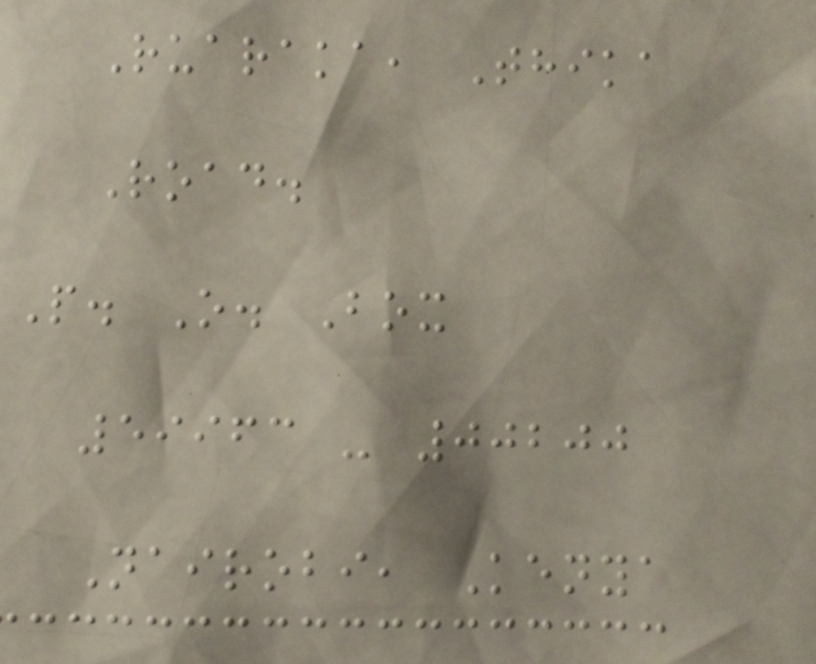Ruaraka, Thika
Road.
P. O. Box
59963 - 00200
Nairobi, Kenya
